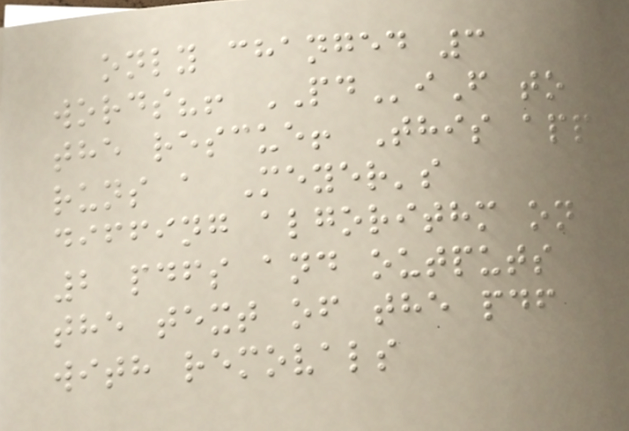only changed 3
words?! PDiF to
the rescue! This app
runs a Meyer's
diffing algorithm on
2 pdfs and outputs
the text of the pdf
with removals
